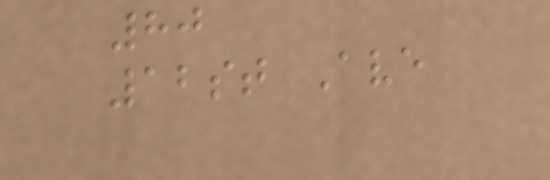80
12st Ave
